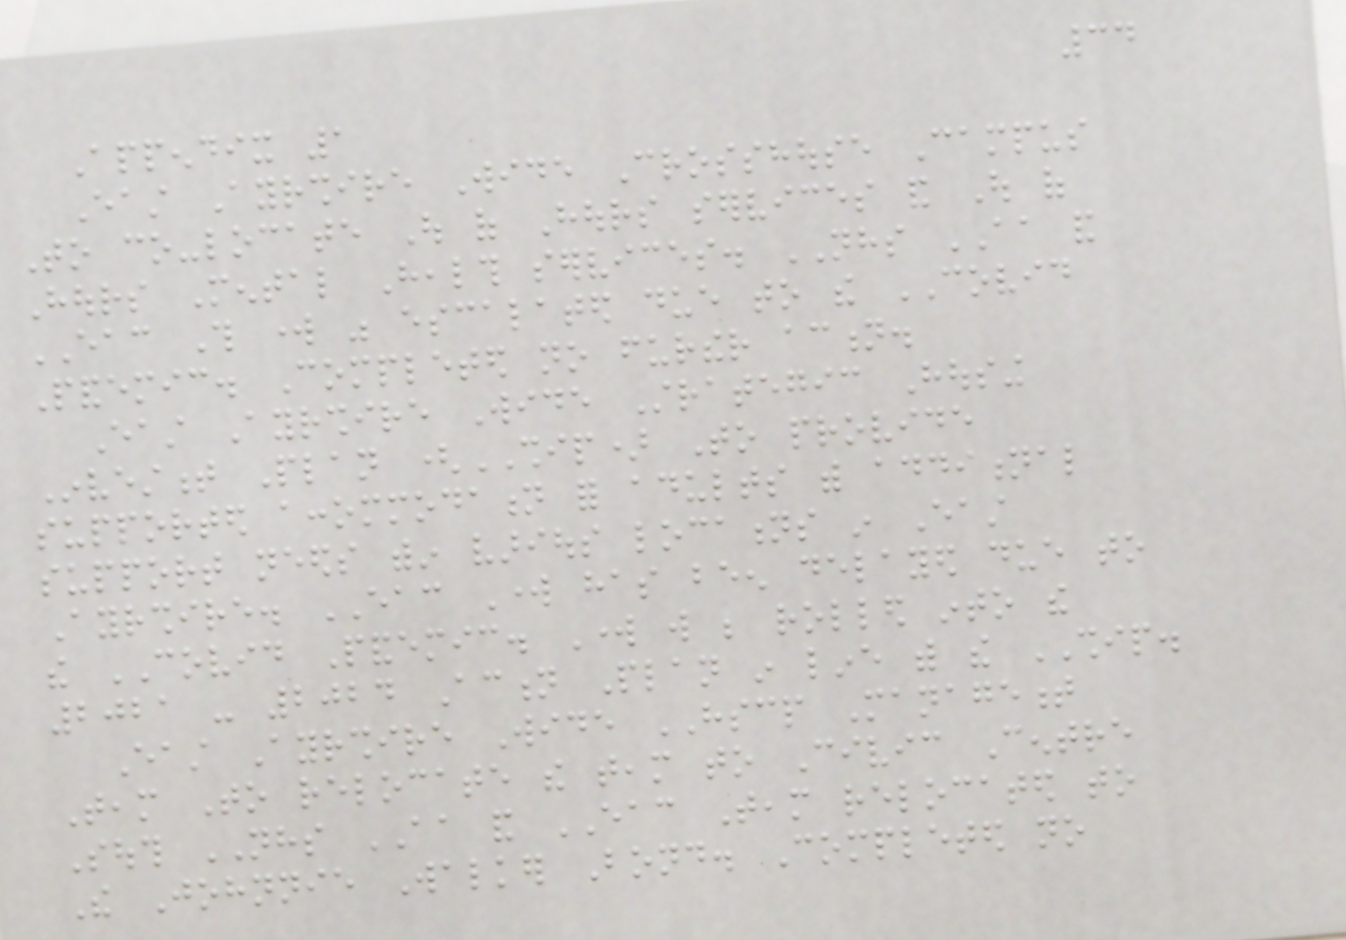34
Appendix 1
East Ayrshire Wide Crosshouse Campus
To co-locate Out of Hours services and Out of
Hours Mental Health services. NHS AA and
EAC This work was escalated due to the COVID
Pandemic. Completed no further action.
East Ayrshire Wide Strategic Housing
Investment Plan (SHIP) To provide
supported accommodation for adults with additional
support needs within various locations in East
Ayrshire. EAC Work has been delayed due to
the COVID Pandemic. Work will be rolled into the
2021 - 2024 Action Plan in line with the SHIP.
East Ayrshire Wide HSCP Management
Team To relocate the team to Civic Centre
South NHS AA and EAC Team relocated to
The Johnnie Walker Bond. Completed no
